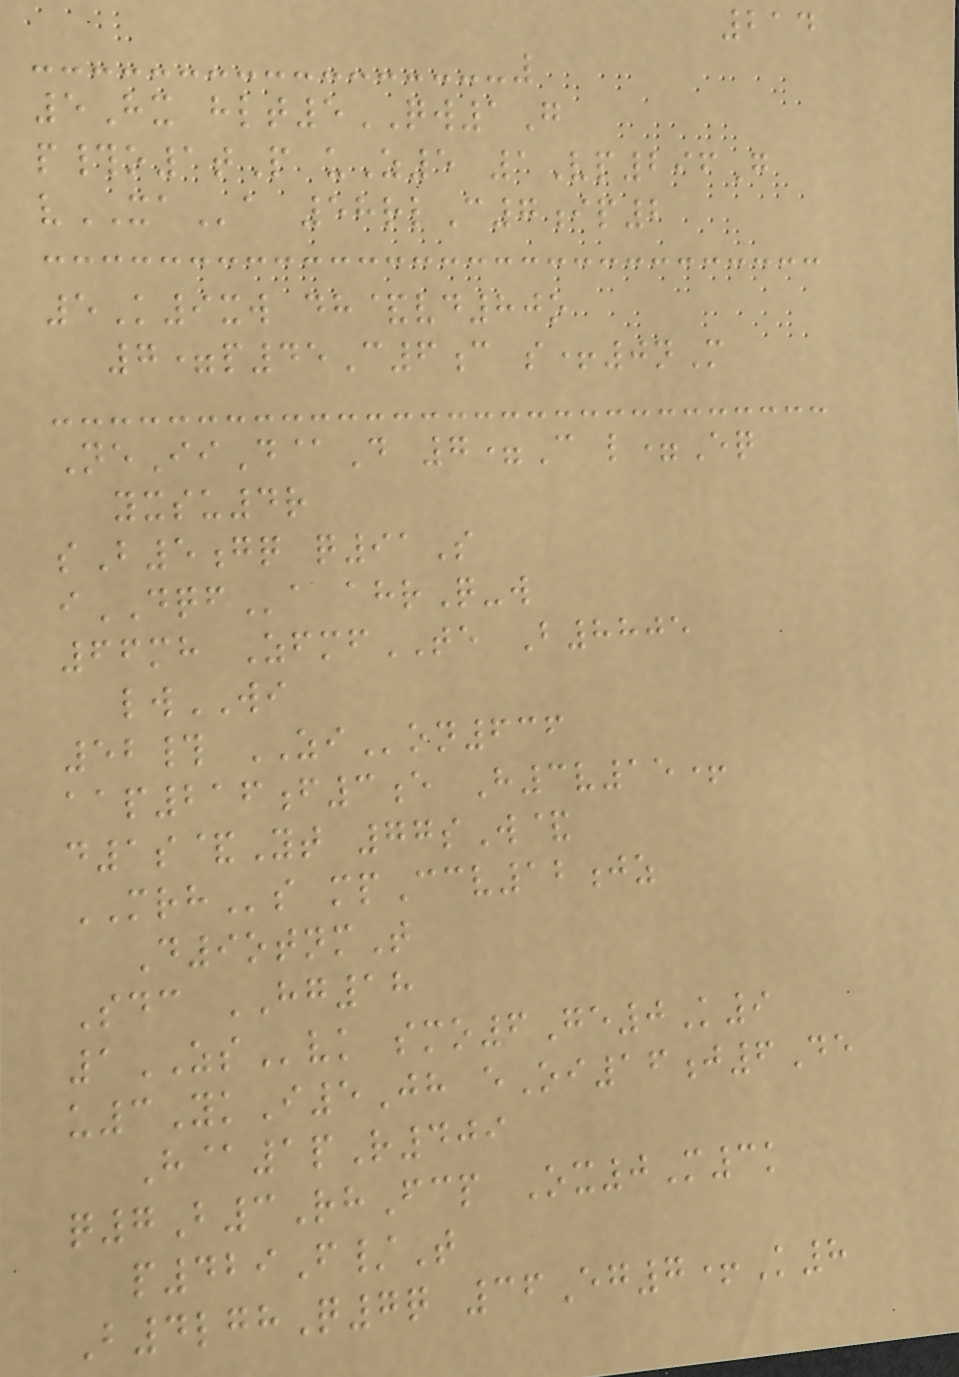214
5Hx hlt5QW1G
p#o1tP uZ5 1Vp296G
vXAa 58rlC7ip2
5K9xw dh&vd80o
7=p45C6c s+0nM
NeIiD@D 7=C l=Eq
yxsu4r
sB5gq q91S
iDQFa ahrQ-w
66mh ZfmfTE B8805
lwWI
52# ZIon636
aap216f3e H3v15+
d1s&Yt 77sW&
MRHs mpCcv12jz
D9otnmT
Sdc HG18
1ZSvk smo6Ge0K9
u3YkI5Jh eOi16j6De
H@1pR409
q7B3RhFcp Ox0M3k
p429F/T
B4lghQ7q 36Eg7+K8
